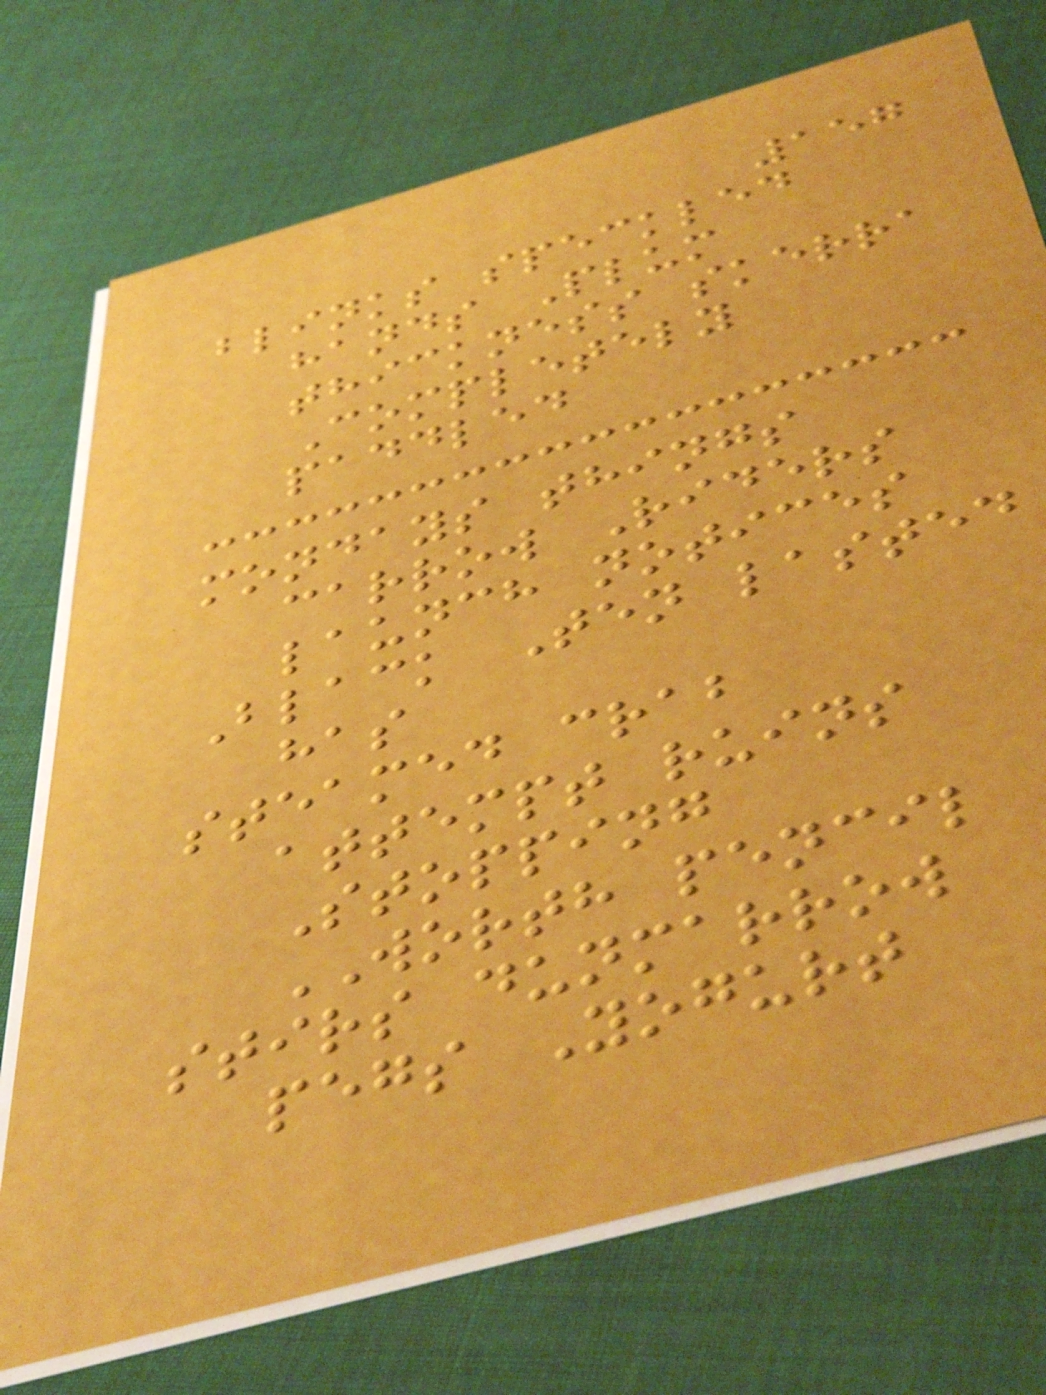157
blinks speckled
hands Plum
thickness skerra
Completely
paddled
mondays things
carrow Riders
launch notices
Black Ten lasted
has
steamed crab
attempt ruins
Stopping
WORTH pencil
stirs dunmarrow
pegs Yogurt
